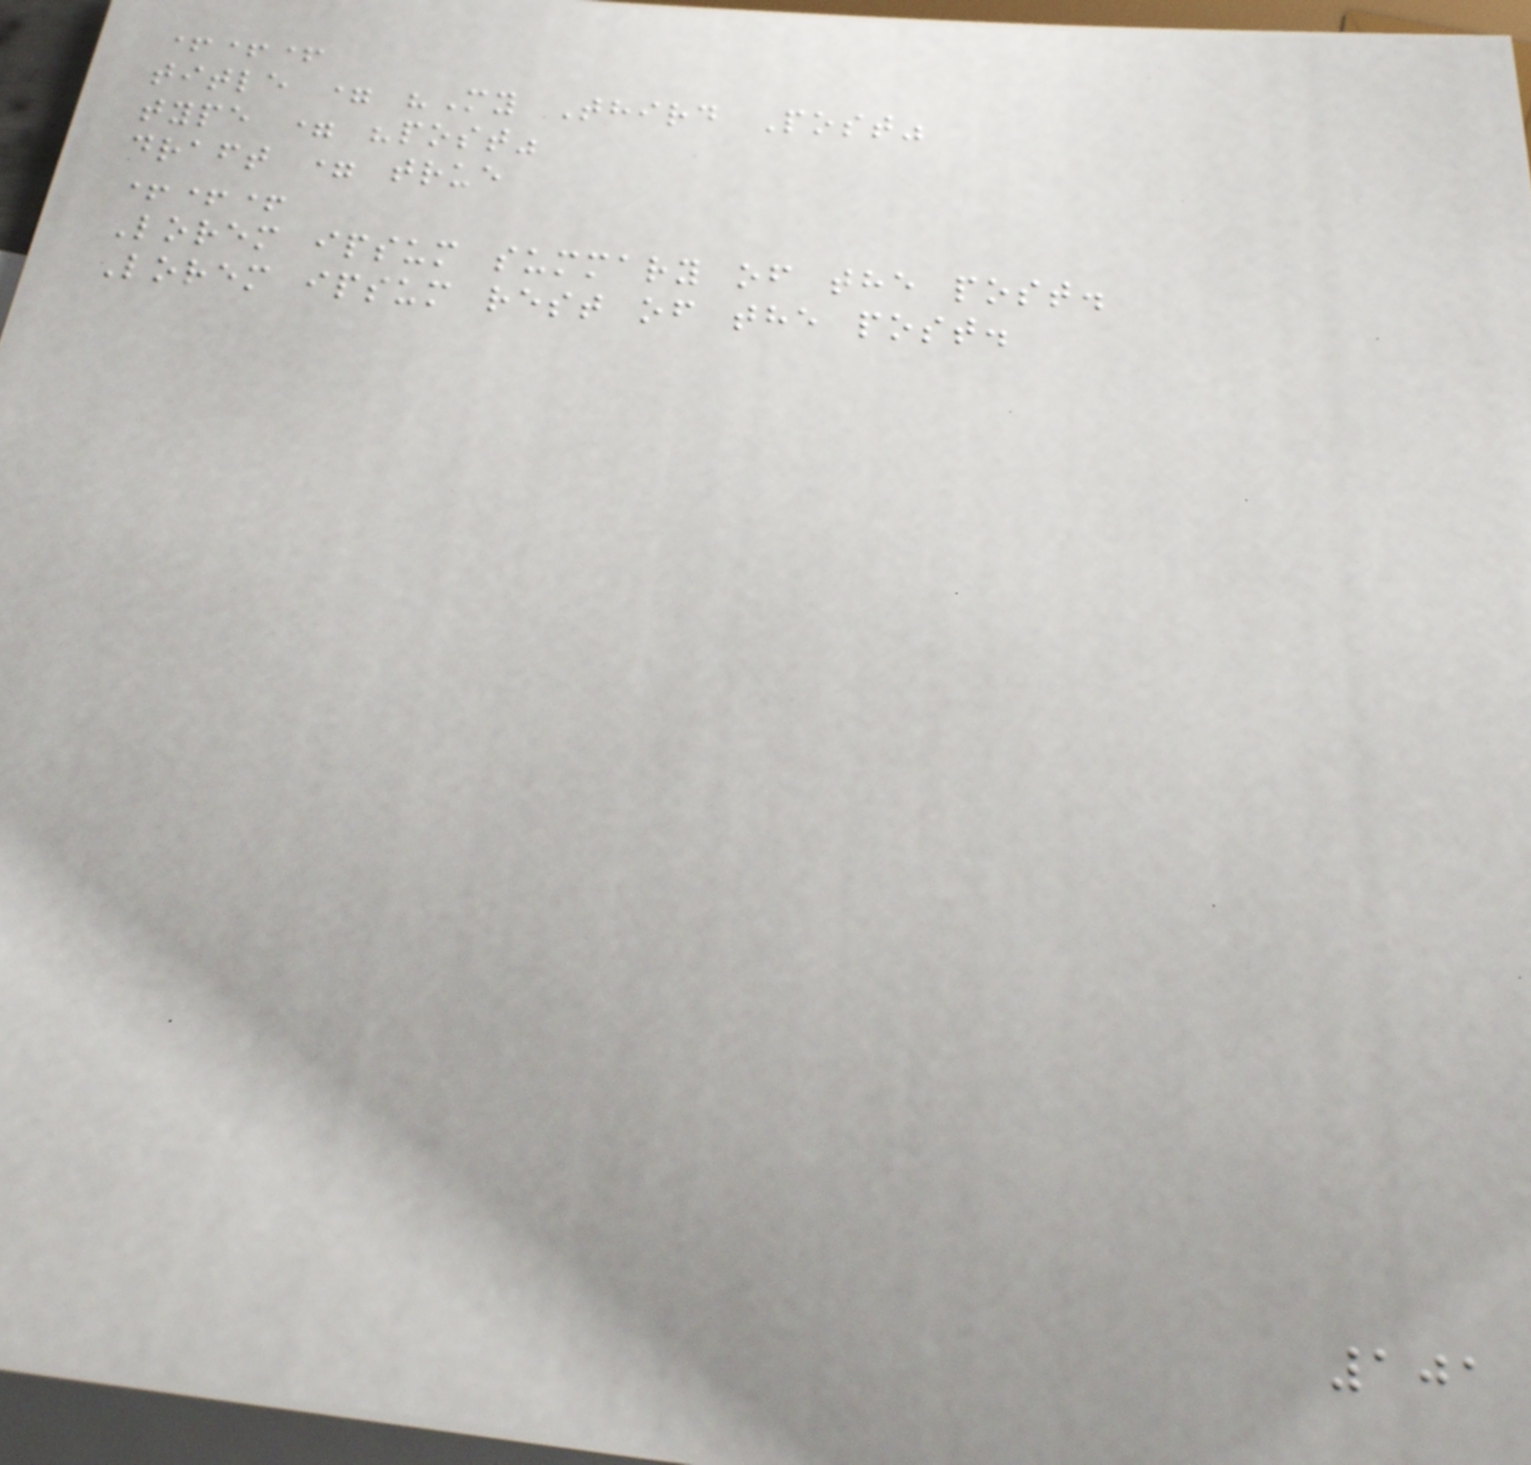+++
title = "My Third Post"
type = "post"
draft = true
+++
Lorem ipsum summary of the post.
Lorem ipsum rest of the post.
101
